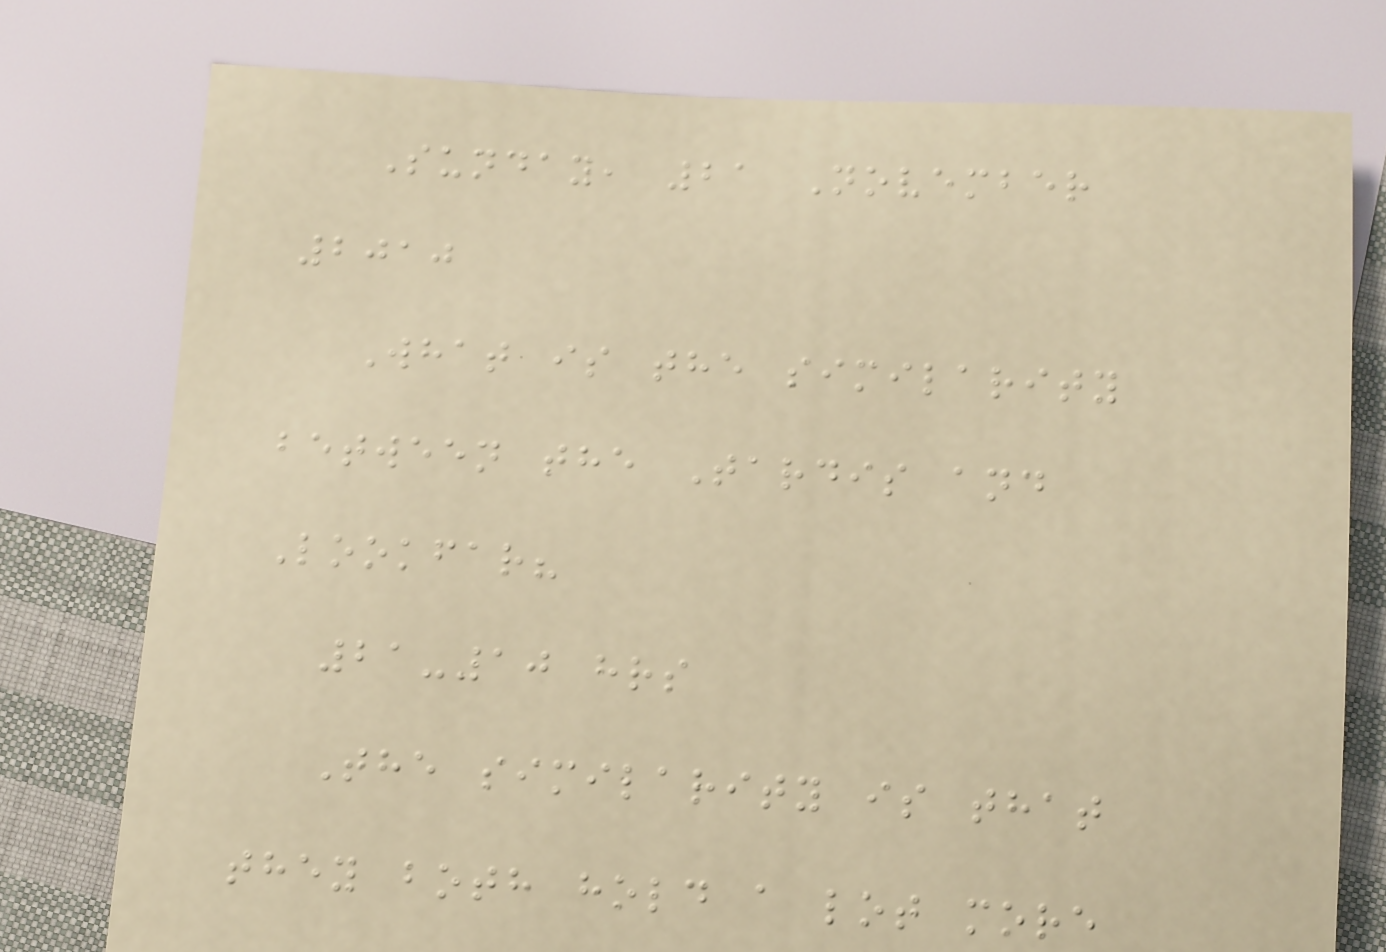Sunday, 21 November
2010
What is the similarity
between the Tardis and
Lookfar?
21-10 hrs
The similarity is that
they both hold a lot more
